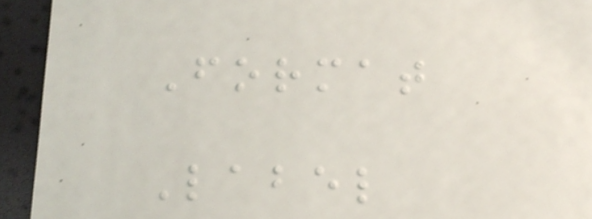Format
Label
